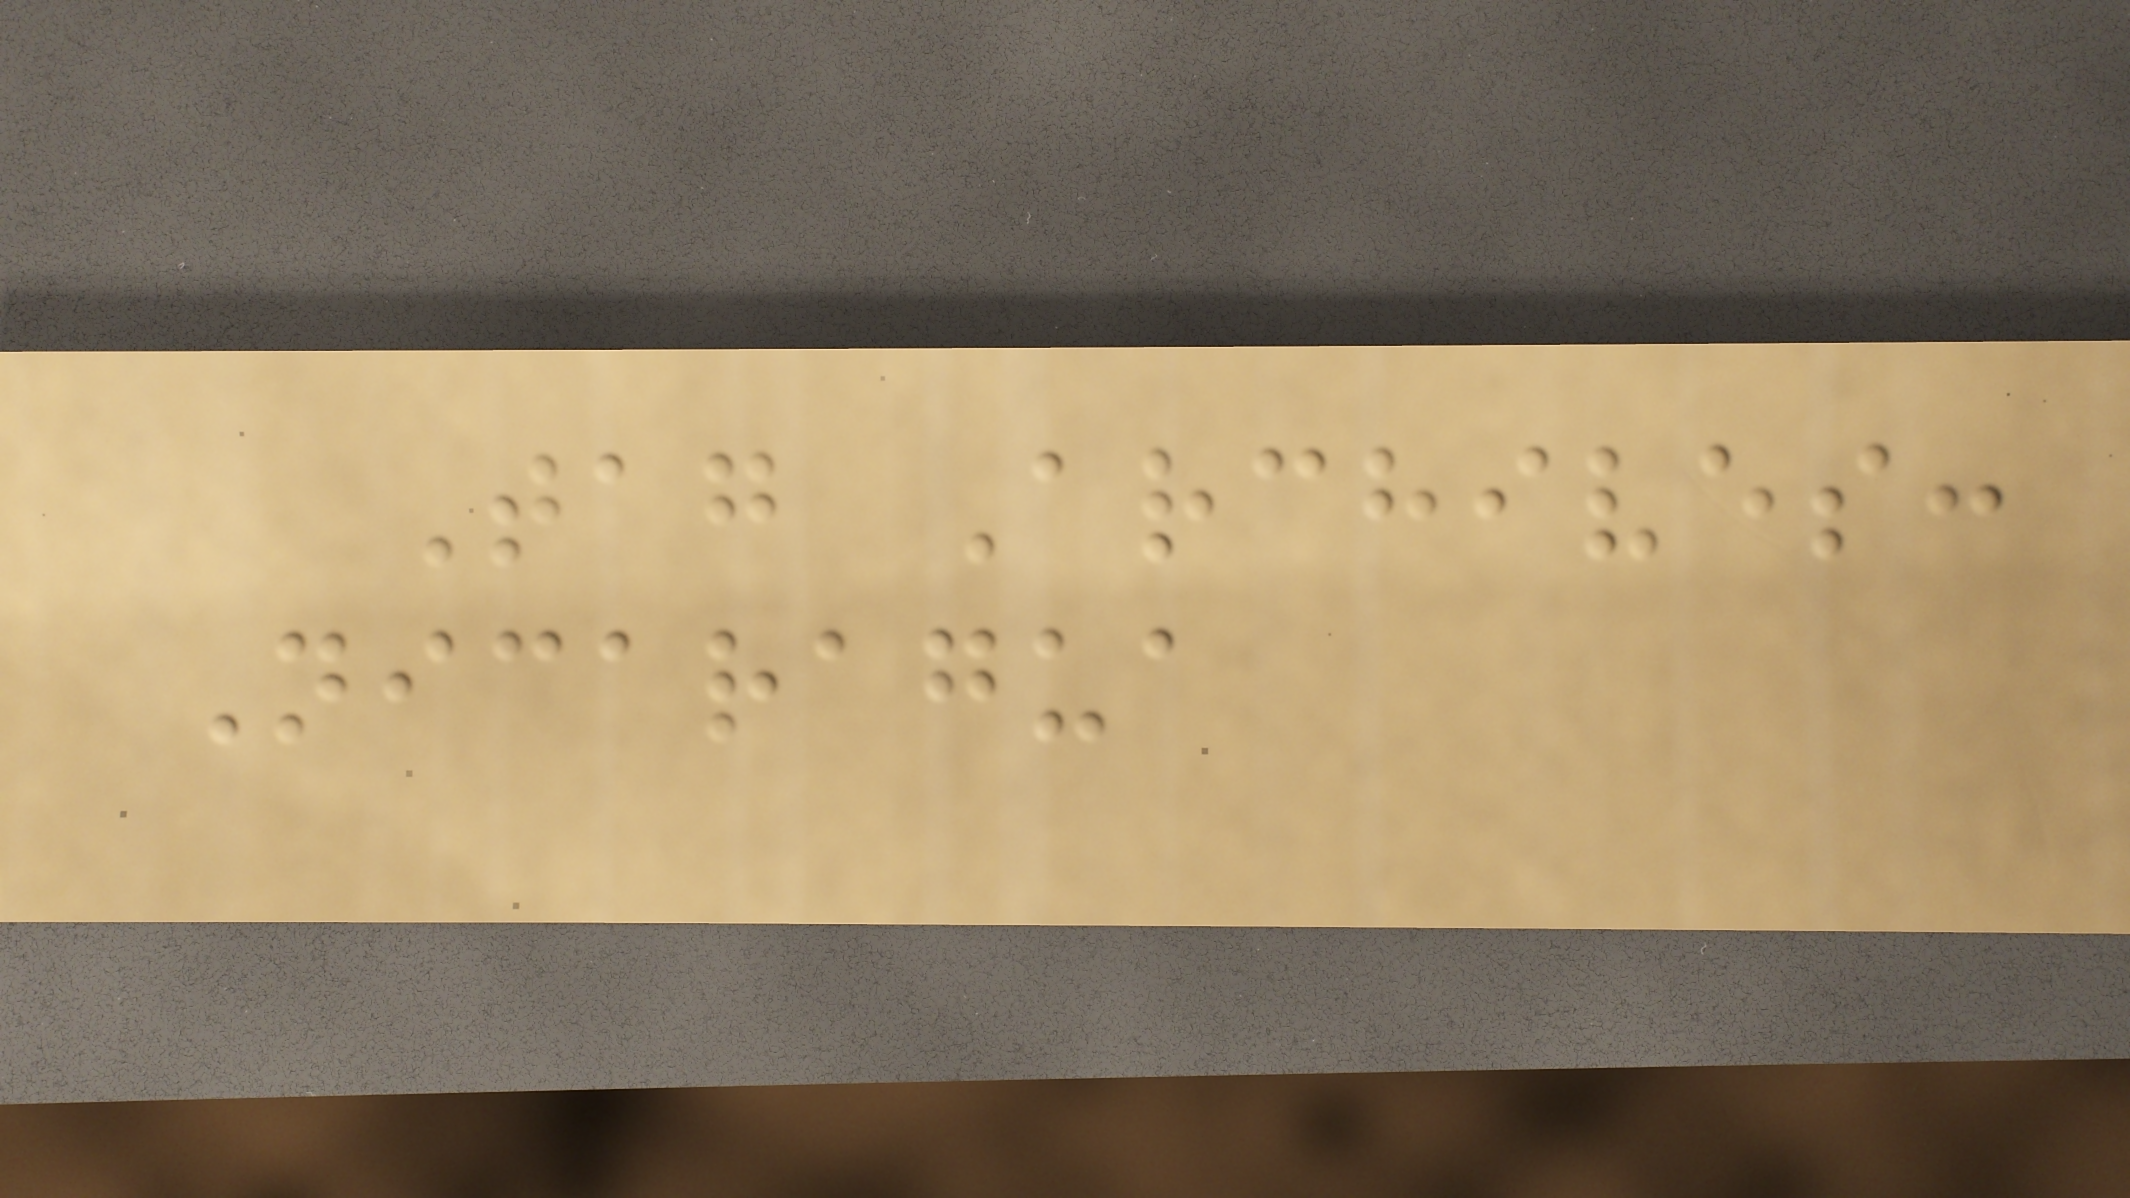Tag Archives:
Nicaragua
